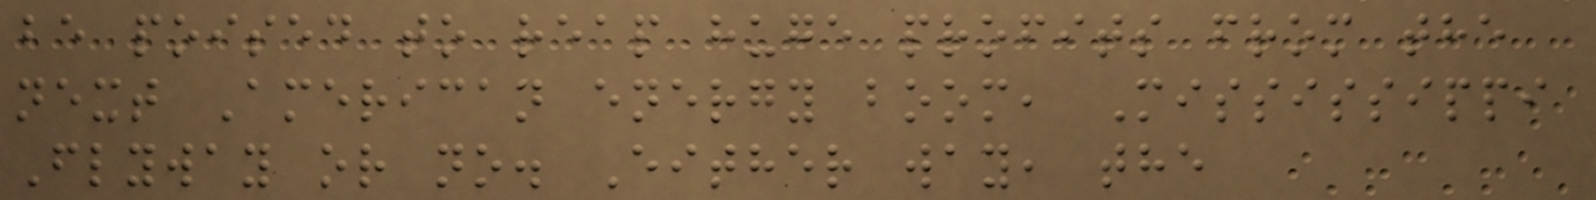be poised to reap huge profits from the
next American energy boom, Mississippi
Flyway or no. Either way, the
